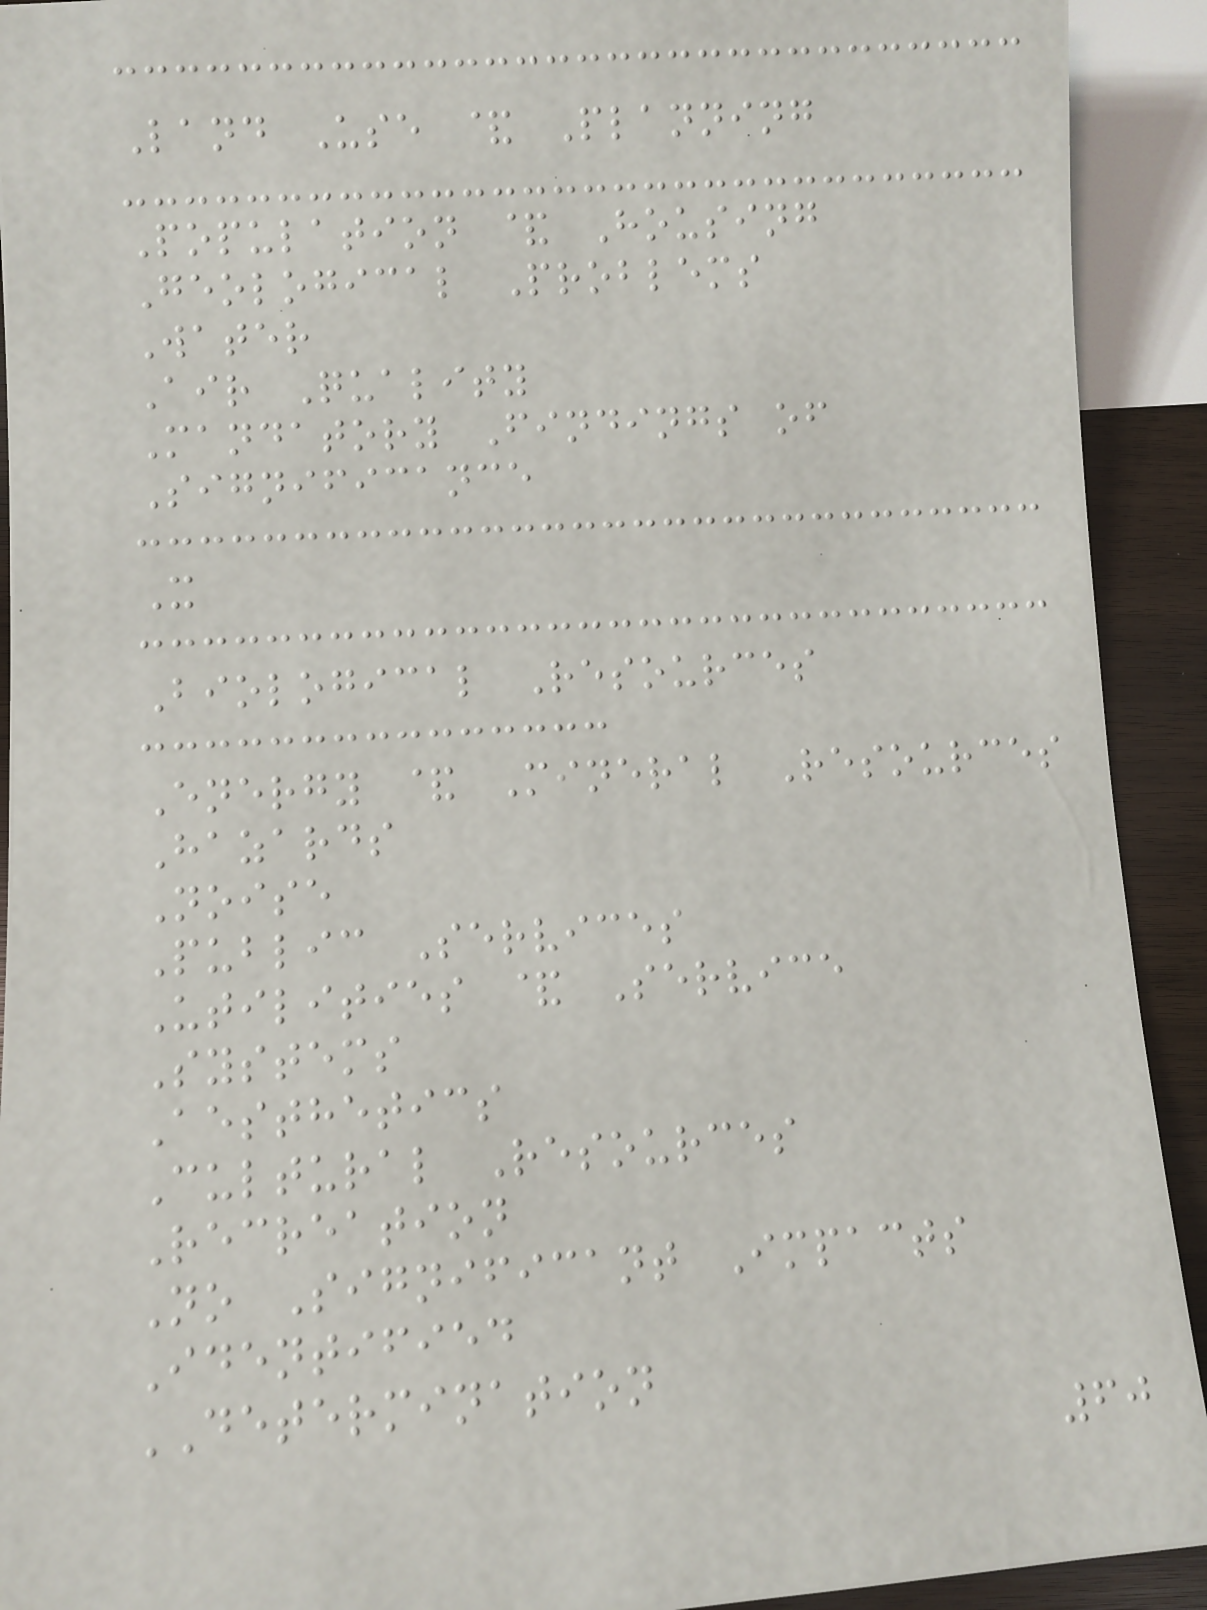Land Use & Planning
Population & Housing
Geological Problems
Water
Air Quality
Mandatory Findings of
Significance
X
Biological Resources
Energy & Mineral Resources
Hazards
Noise
Public Services
Utilities & Service
Systems
Aesthetics
Cultural Resources
Recreation
No Significant Impacts
Identified
DETERMINATION
60
